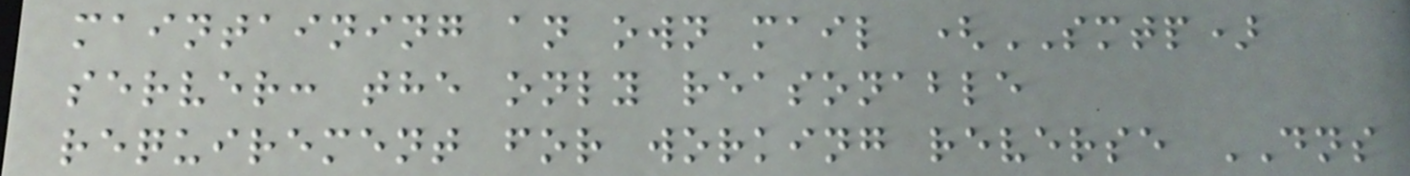maintaining an own mail (SMTP)
server: the only reasonable
requirement for working reverse DNS
